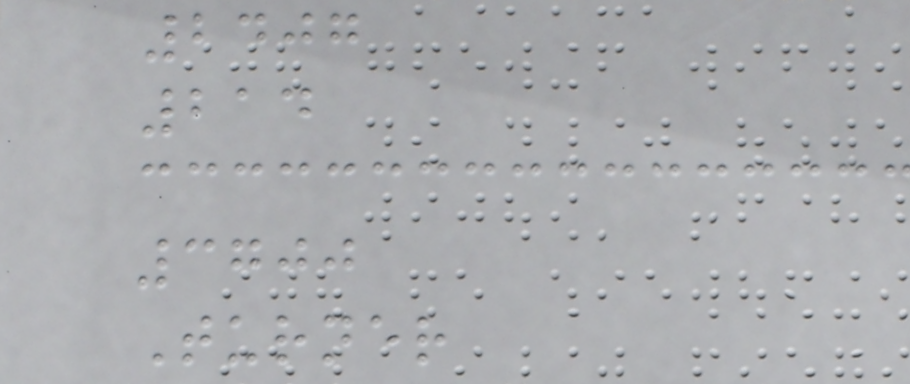2407
214
3700
Turner
